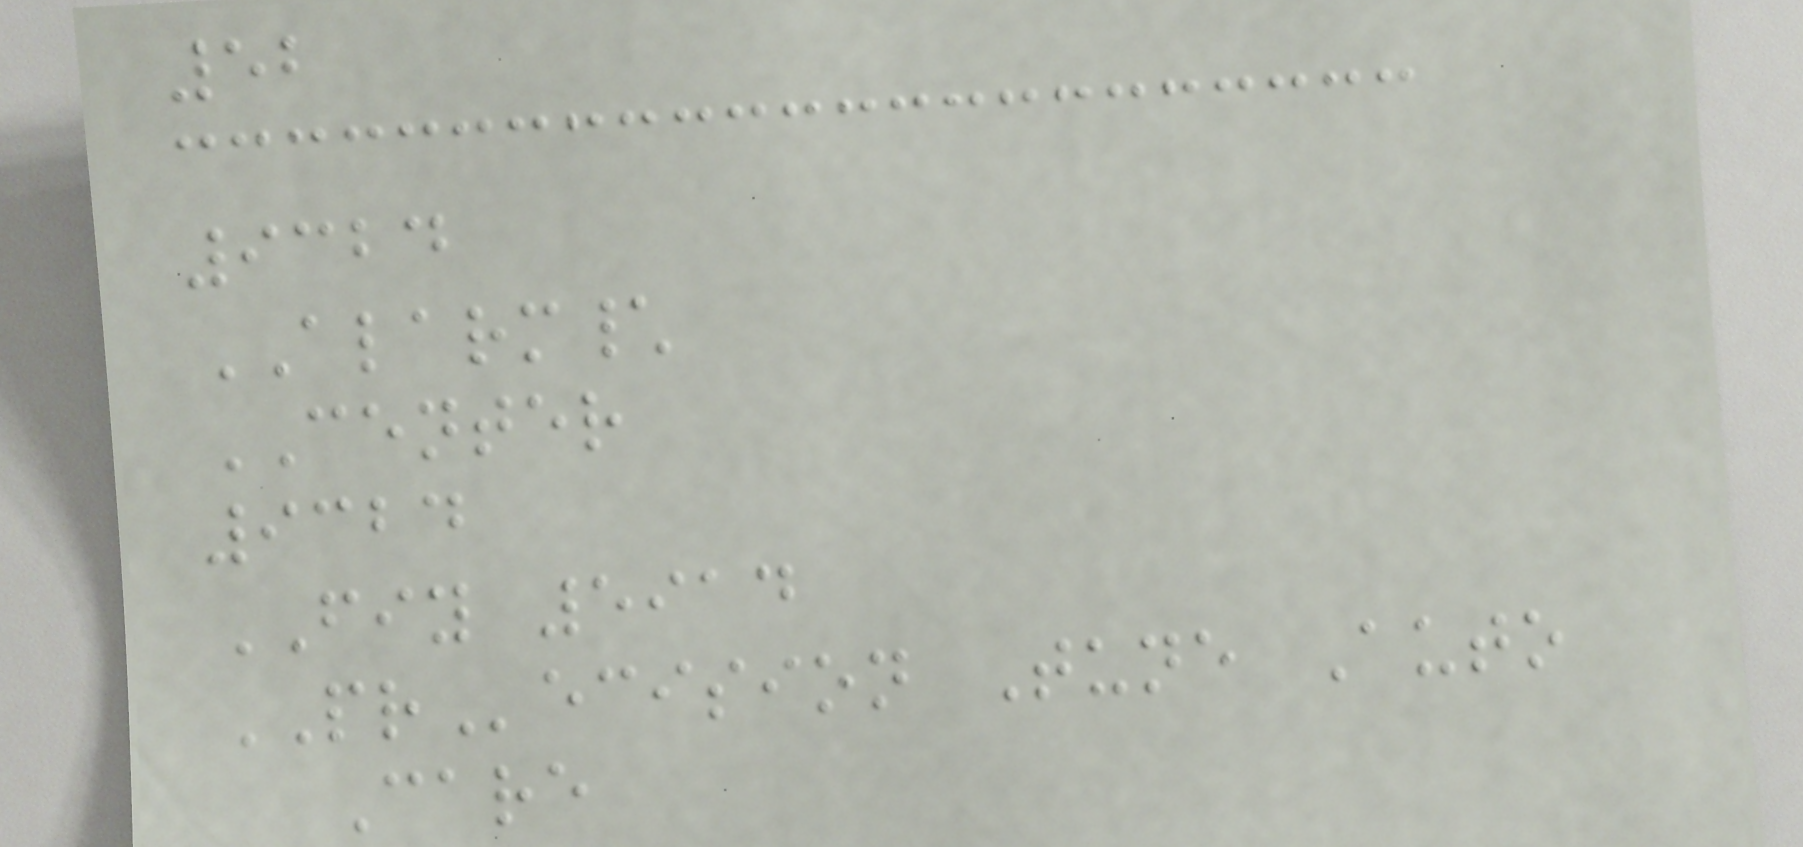52
9324
ALARM\
CENTER
9324
FIY 5914
PRecision Tune Auto
Care
